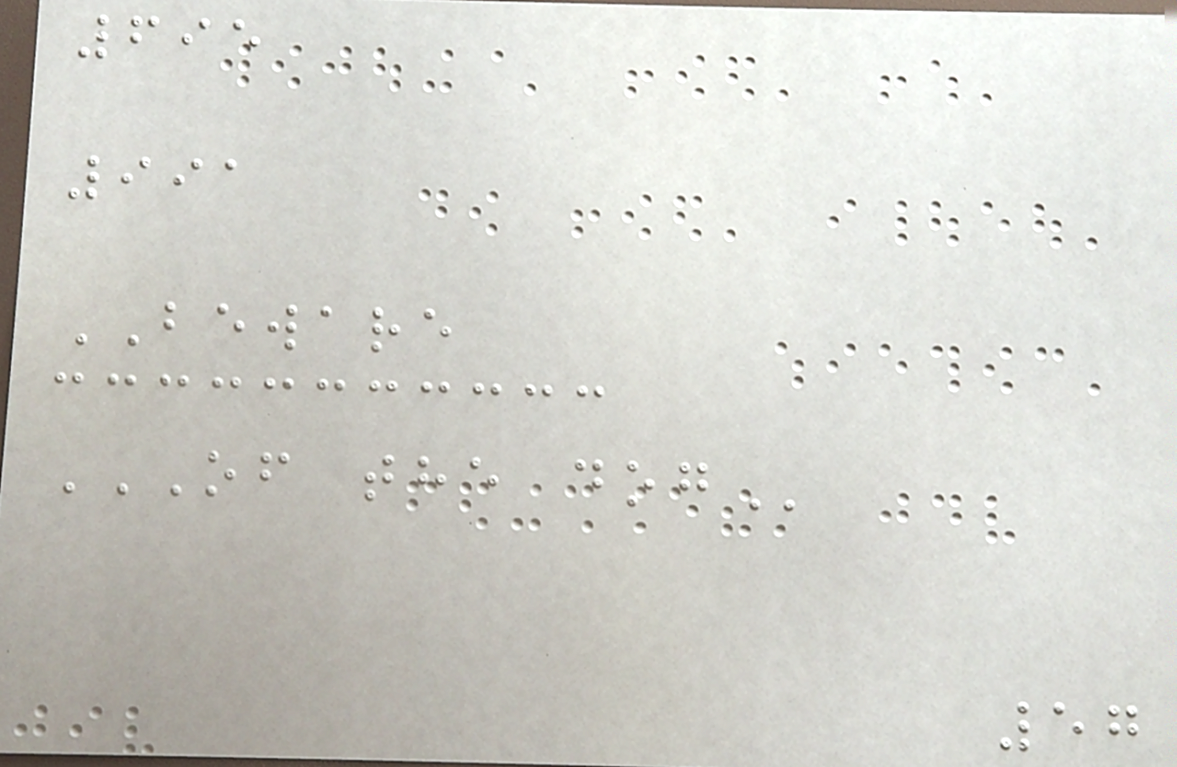695
991
BEWARE
OF THE DOG
57
